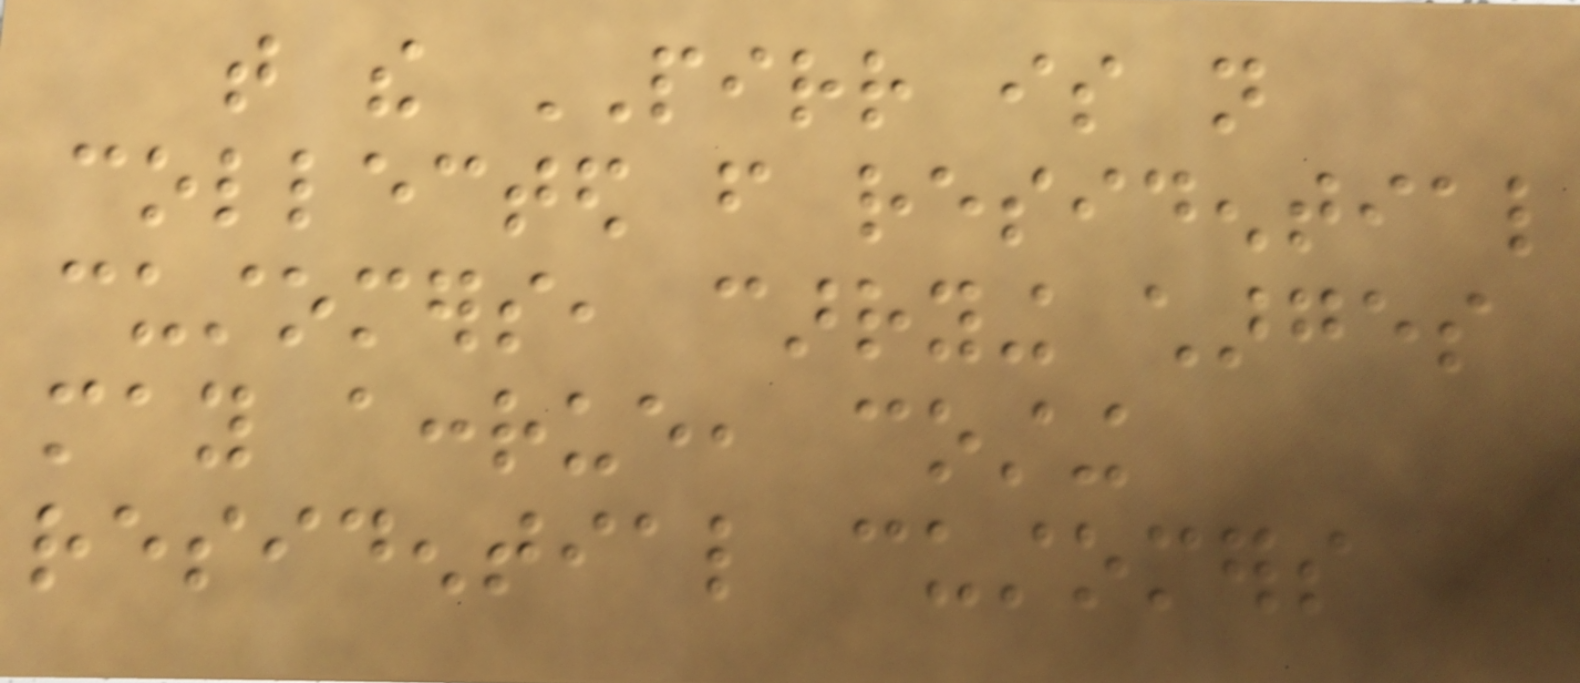that the PIRR is not
collected from residential
customers, carrying charges
may accrue, costing
residential customers
